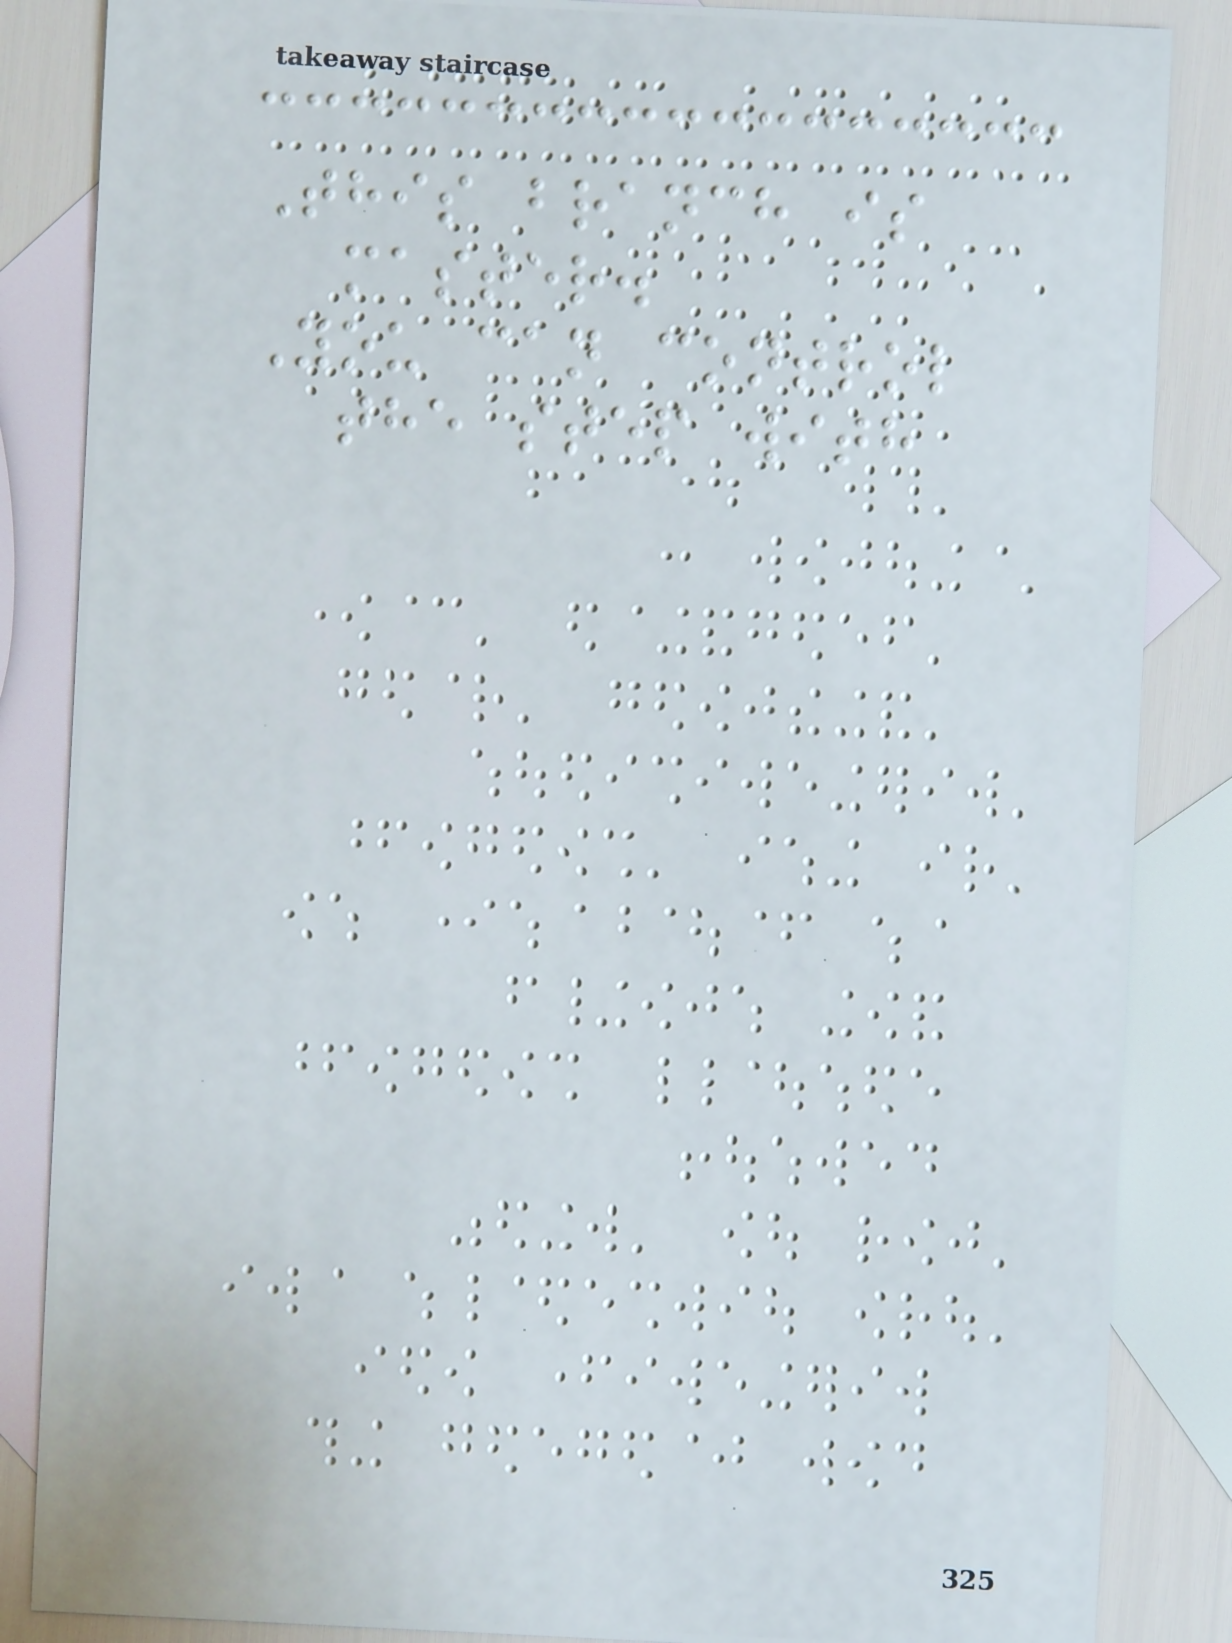This branch is
master.
You can control
the step with
